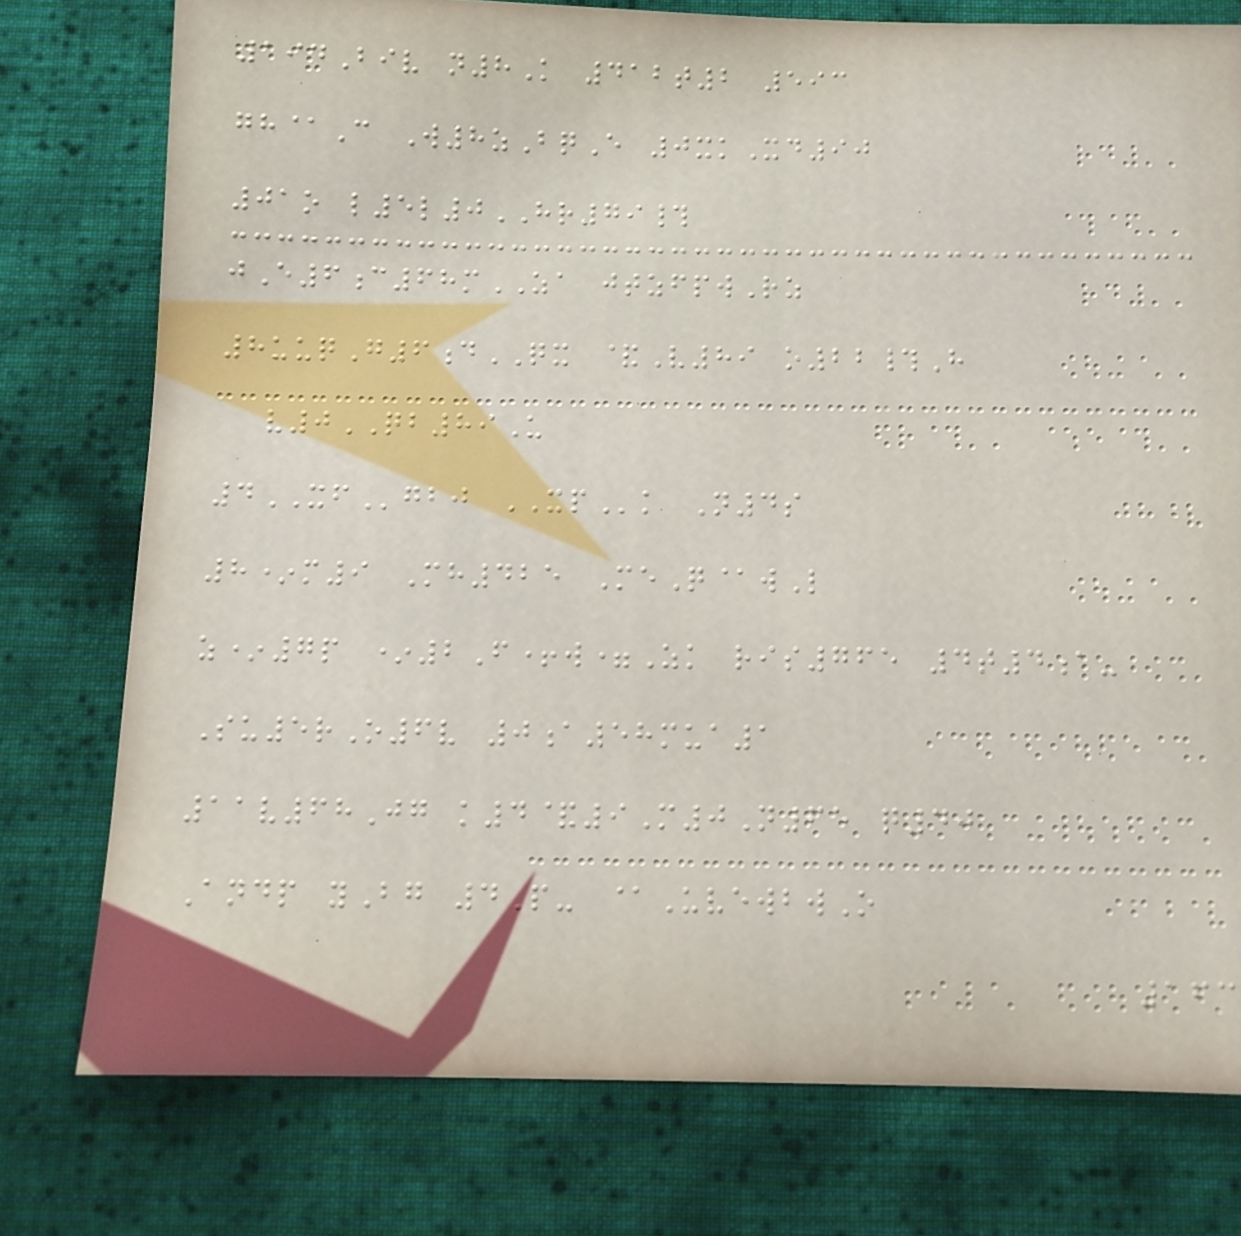194Biv n8K 412t2 593
gh@C W8zBqE 0xkXd90
01o l5l0HR79#
jE6c68mZA jtzfpwRz
8uuqG6dQX &V89 o22#H
v0QB89U
4XFgbj XPk N4s
8*m9 Mh425 MeQ@wL
z*7p *2F+w=Zk ris765 4t4a-
Su5rO6v 0a58mua1
11v68Jg k4&9M0N65 q40
Andp yBg 4P- @UvewbwO
163
